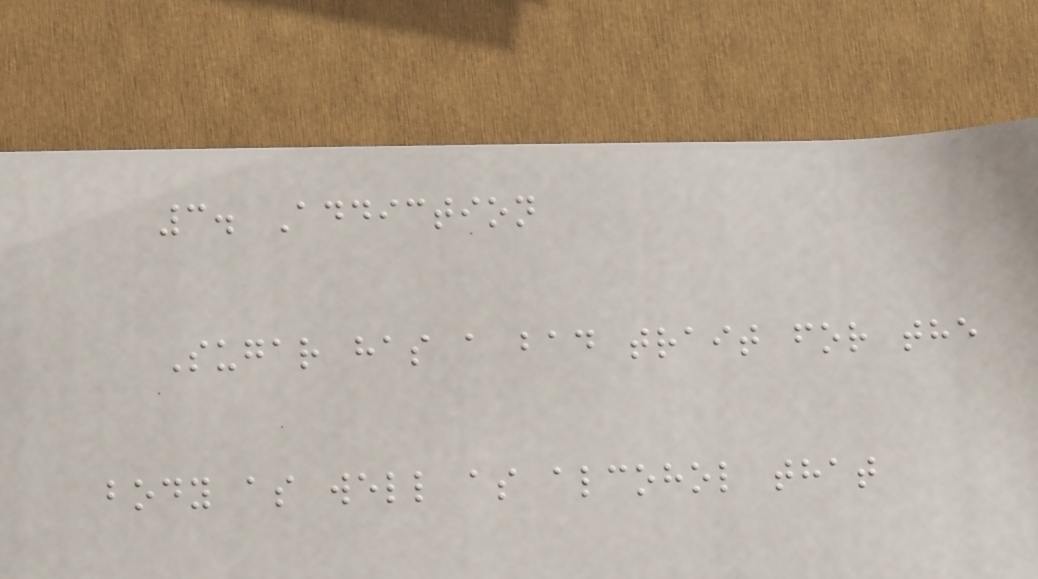3. Addiction
Sugar has a bad trait for the
body as well as alcohol that
